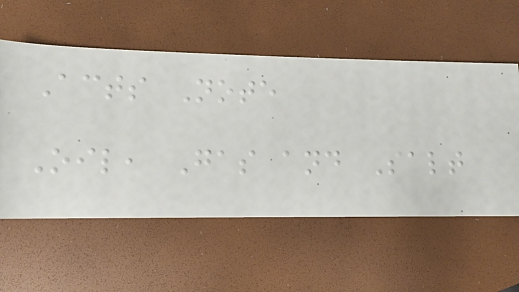Acts Note
Oil, Gas and Salt
